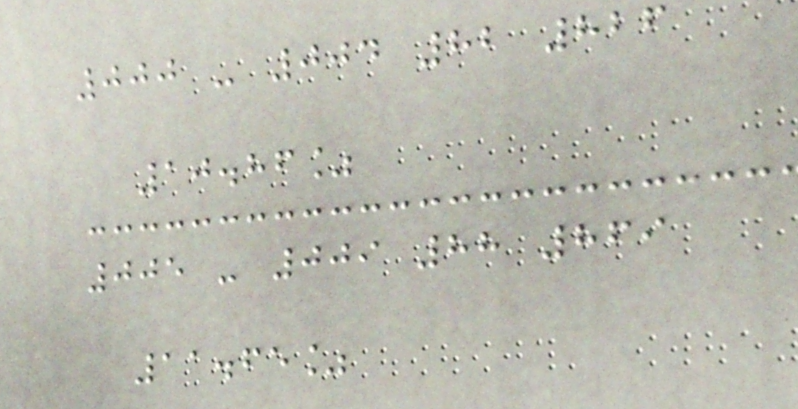000 - 004 82 826
10.86%
005 - 009 88 869
11.65%
